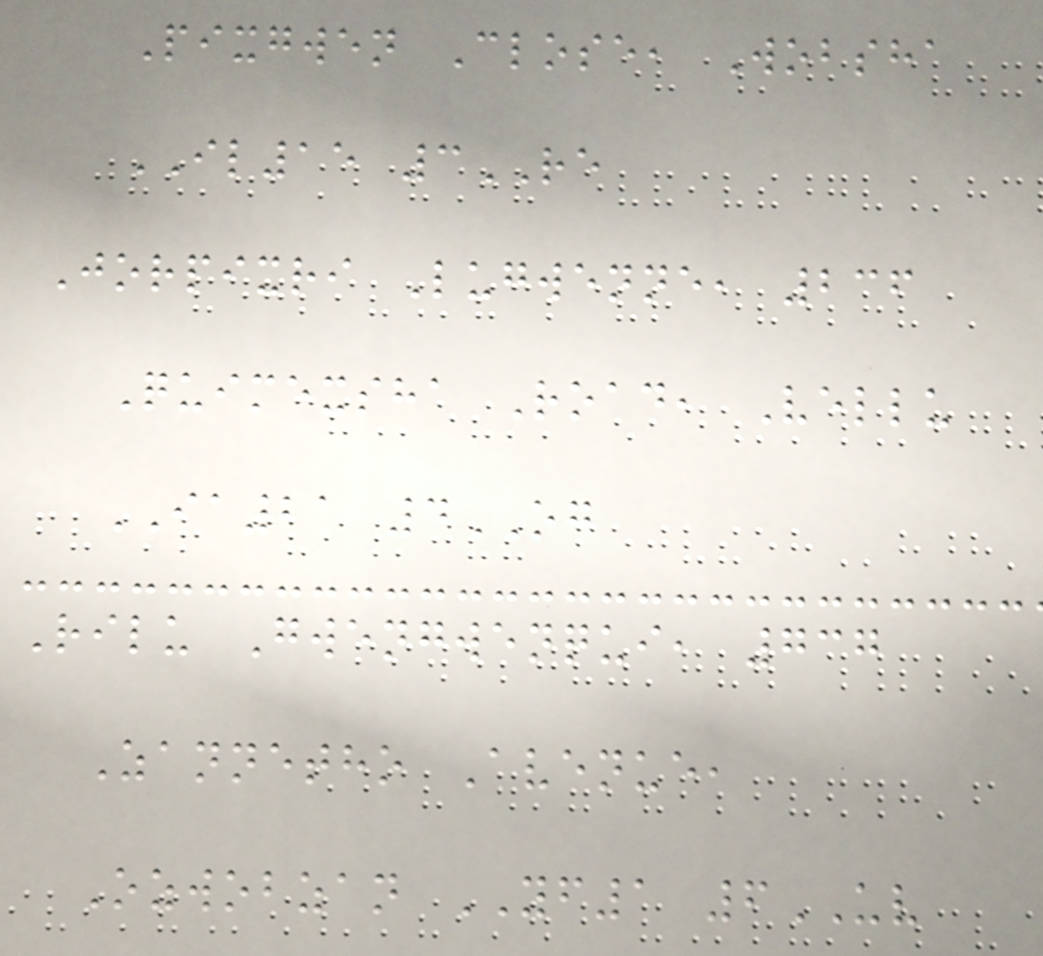Pixgwen Close, Wobsha
IL15 3RE
Jorpixri Lugwenne, 236
Quimexsha Road, Vellu
IA21 4OG
Rilu Gwengwenqui, 737
Zannetho Avenue,
Ozwobzan YF1 6UV
